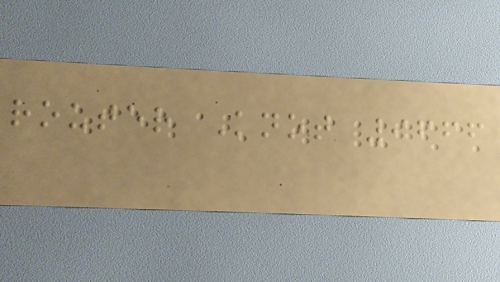router Knot 9666
